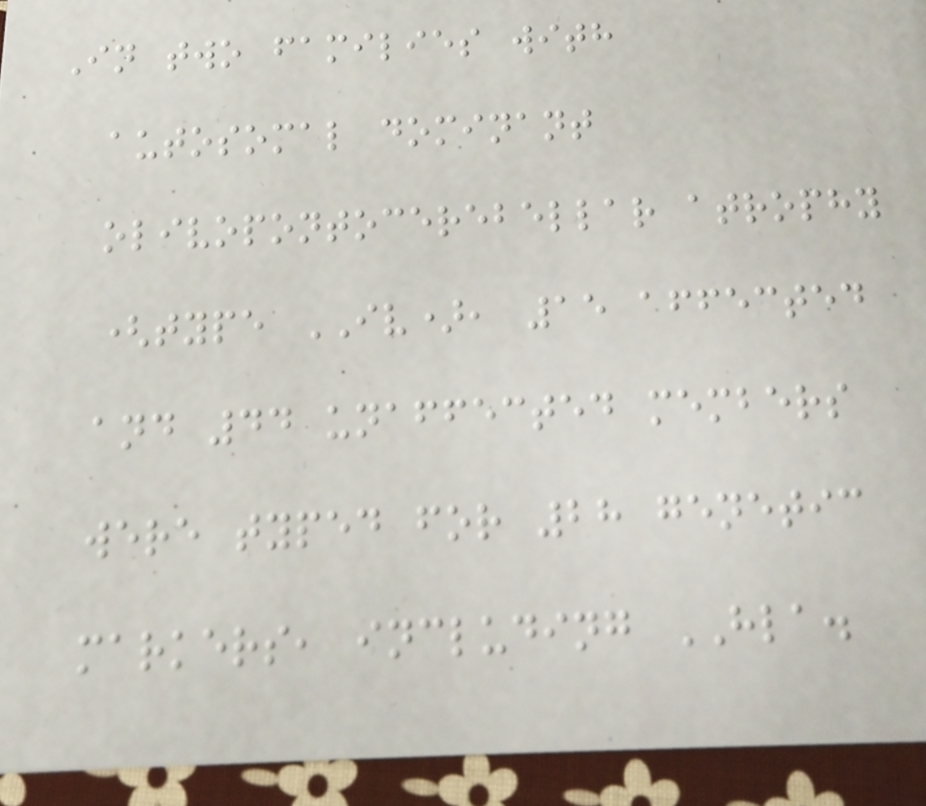In two families with
autosomal dominant
olivopontocerebellar atrophy
(type IV), 15 affected
and 44 unaffected members
were typed for 28 genetic
markers, including HLA.
